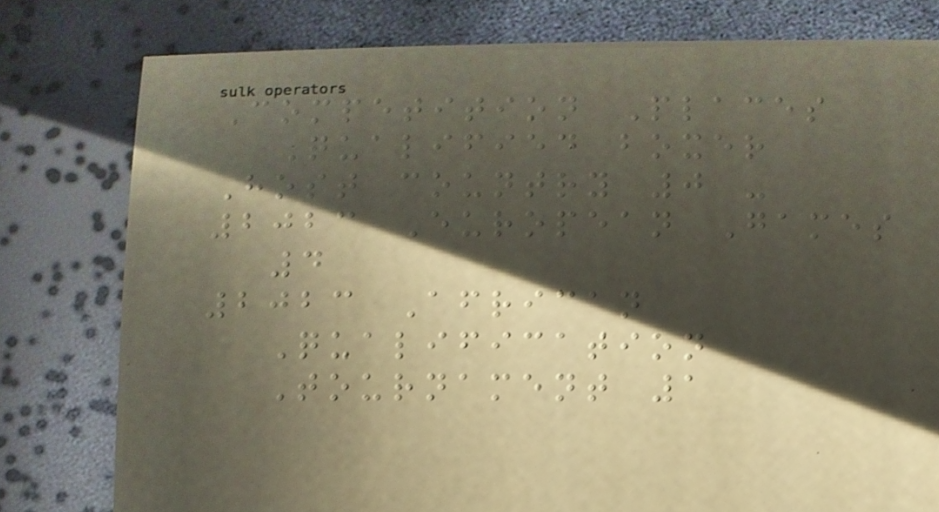Competition Places
Qualified boxer
Host country 0 -
2023 European Games
4
2023 African
Qualification
Tournament 1
